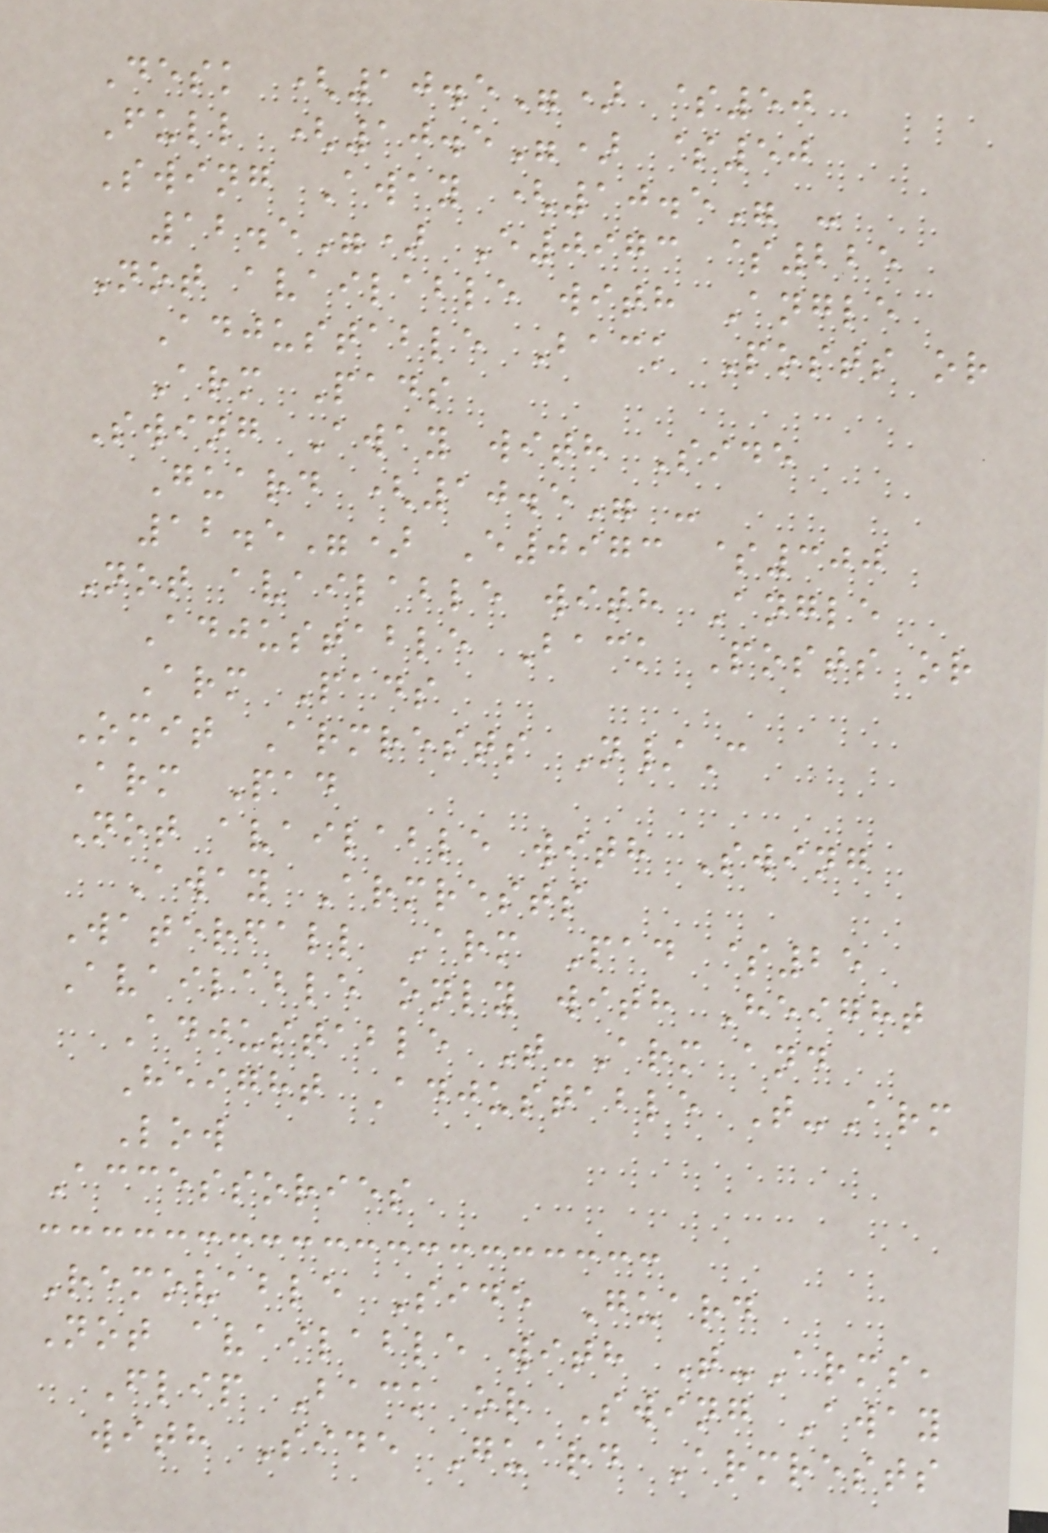Desk (10.5") $50
Full (10.5") $50
Swing Away (10.5" -
12.5") E0973 $225
Not available with Angle
Adjustable Back Posts or
Arm Pads
Swing Away with Side
Guard (10.5" -
12.5") E0973 $300
Not available with Angle
Adjustable Back Posts or
Arm Pads
Omit Armrests N/C
Arm Pad
Not available with Swing
Away Armrests
Waterfall Arm Pad $25
Available only with Height
Adjustable T-Arm and
Height Adjustable T-Arm
Low
Accessories
Removable Side Guard
Not available with T-Arms,
Flip Back or Swing Away
with Side Guard Armrests
